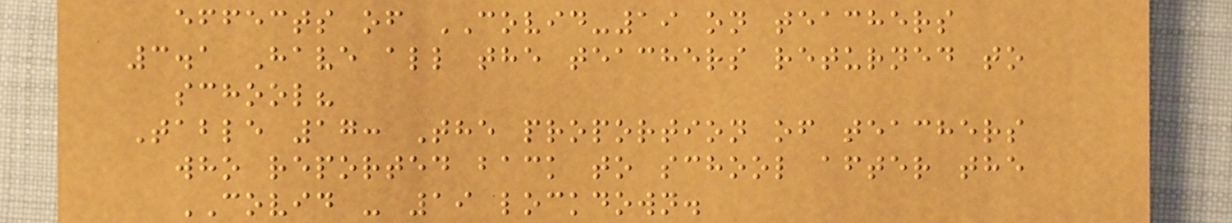effects of COVID-19 on teachers
3.1 Have all the teachers returned to
school?
Table 17: The proportion of teachers
who reported back to school after the
COVID - 19 lockdown.
